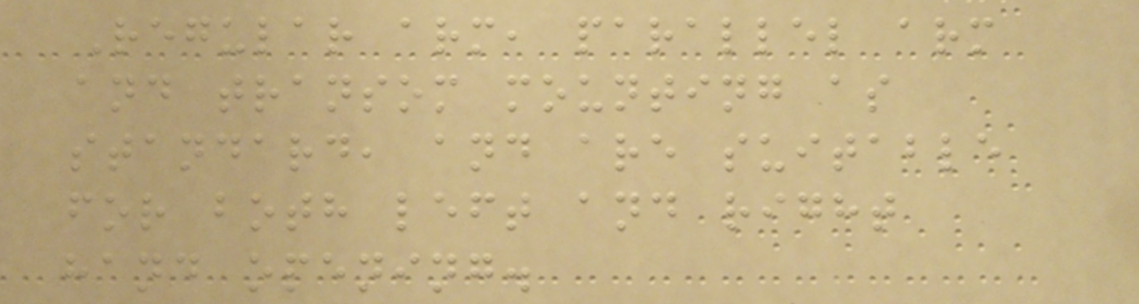Regular arm, parallel arm
and transom mounting as
standard, and are suitable
for both left and right
hand opening.
